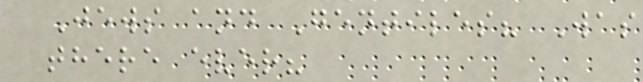Jews and Gentiles? Was
there ever?
